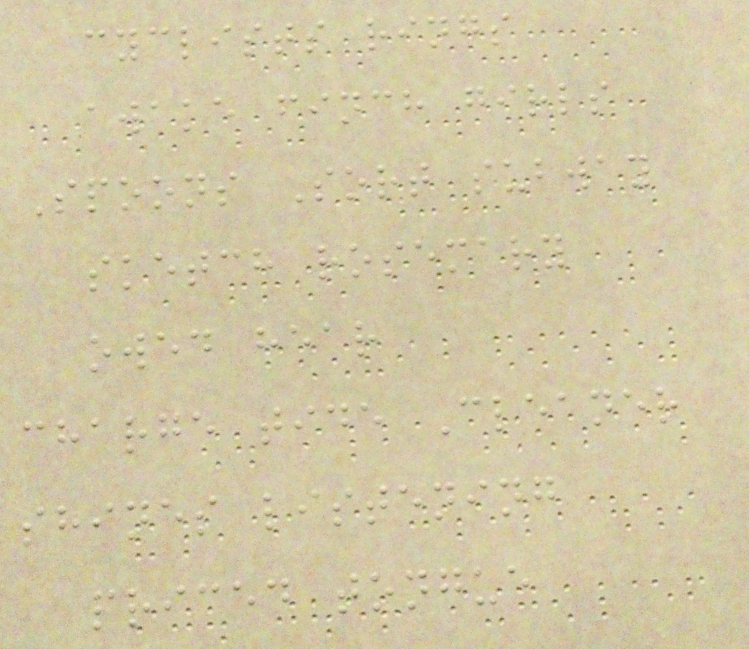cyclists rings
awake finch girls
Spoons Sort subway
sketch rosemary
owed hear
charge tide Cleaner
shines listening
priced tongue
